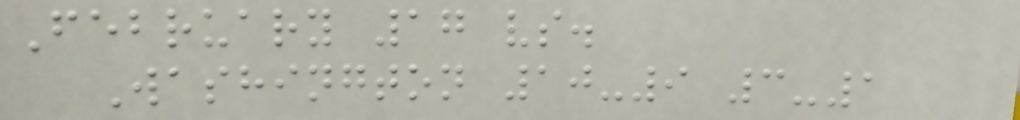February 17 vs.
Washington 10-9 3-1
